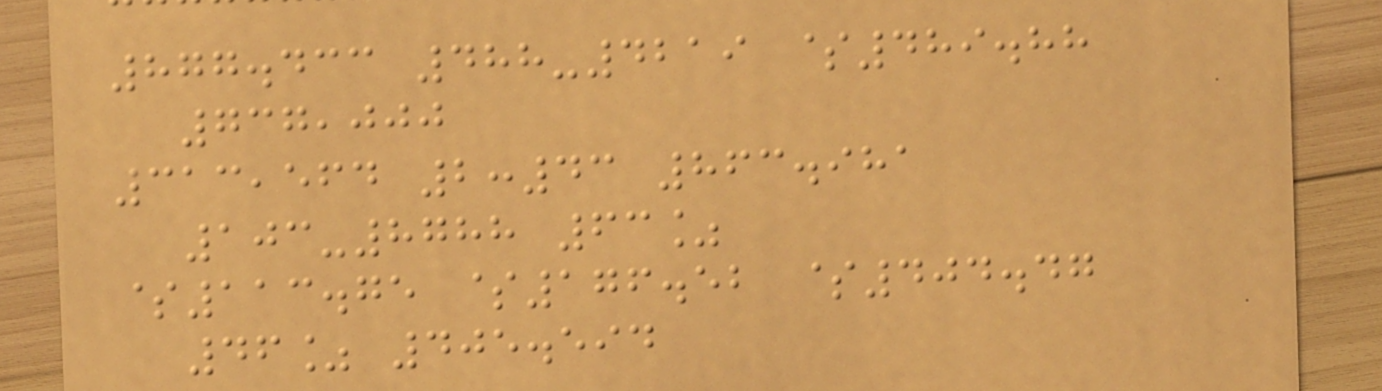877.433 488-4219 $489.88
737,000
313,564 2:43 863.981
103-8788 63%
$113.75 $176.52 $404.47
46% 405.594
